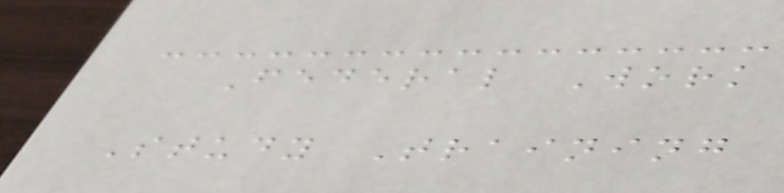Federal Work
Study Training
